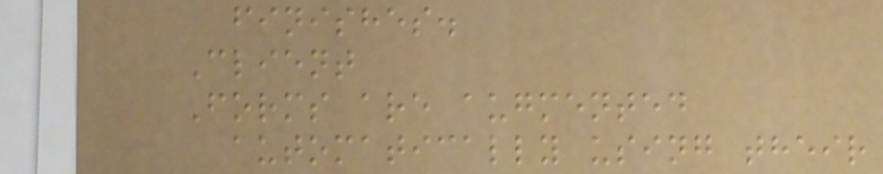finishes.
Client
Forms are augmented
automatically using their
